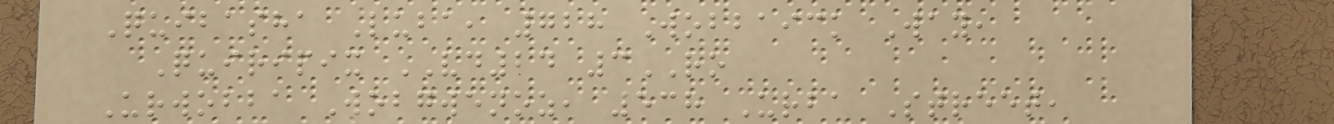Quibasha Luba, 728 Wobbaick Way,
Quiripix VD24 3RO
Urwobba Wobgwenoz, 538 Urba Street,
